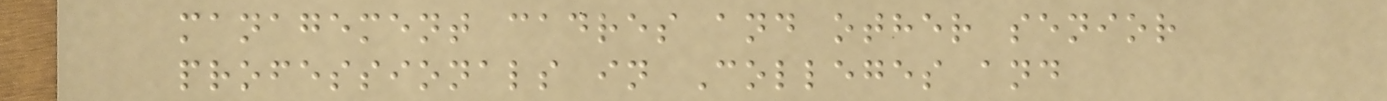management cadres and other senior
professionals in Colleges and
